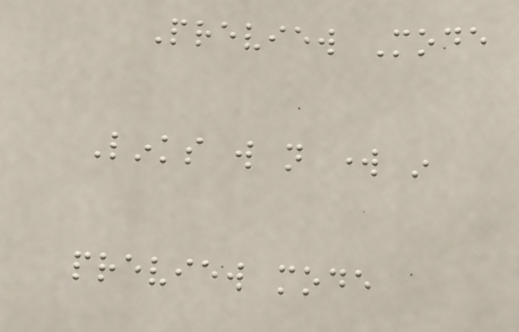Preview Mode
Links will not work in
preview mode
